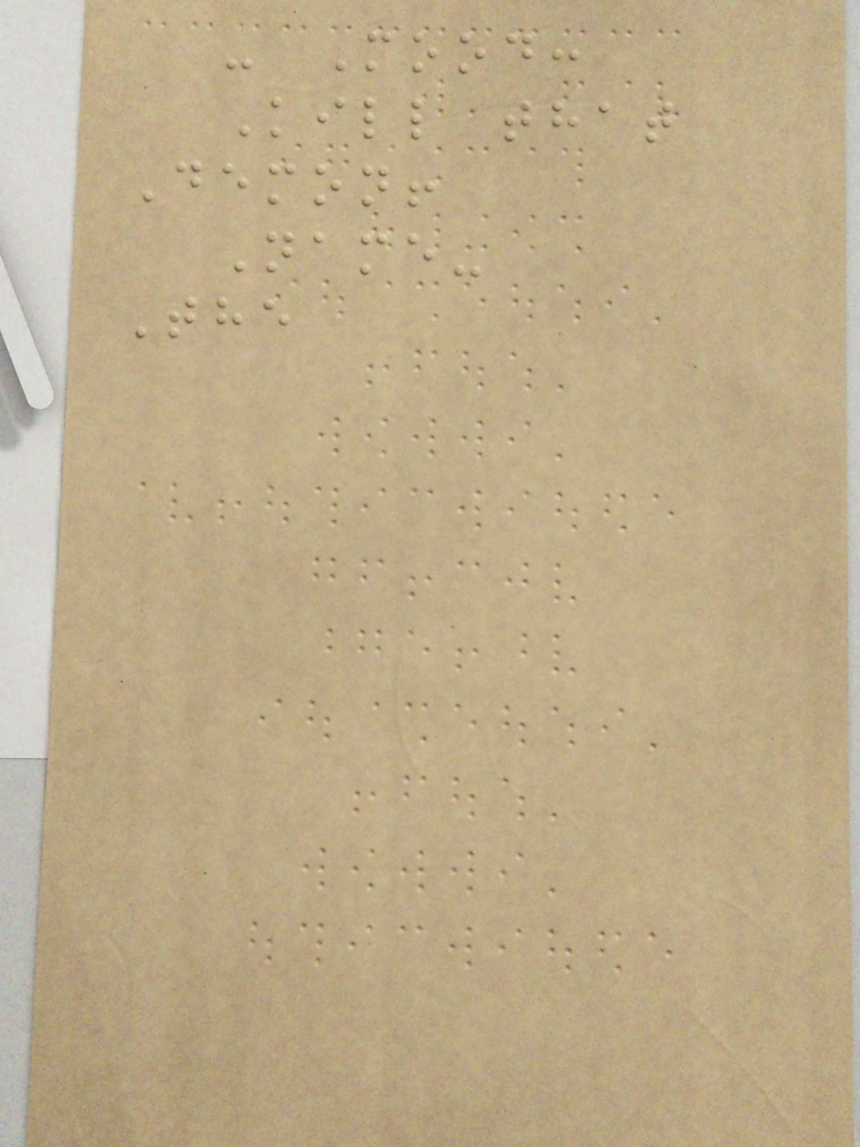- Mood:
Kill that
Demon!
Name-
The
